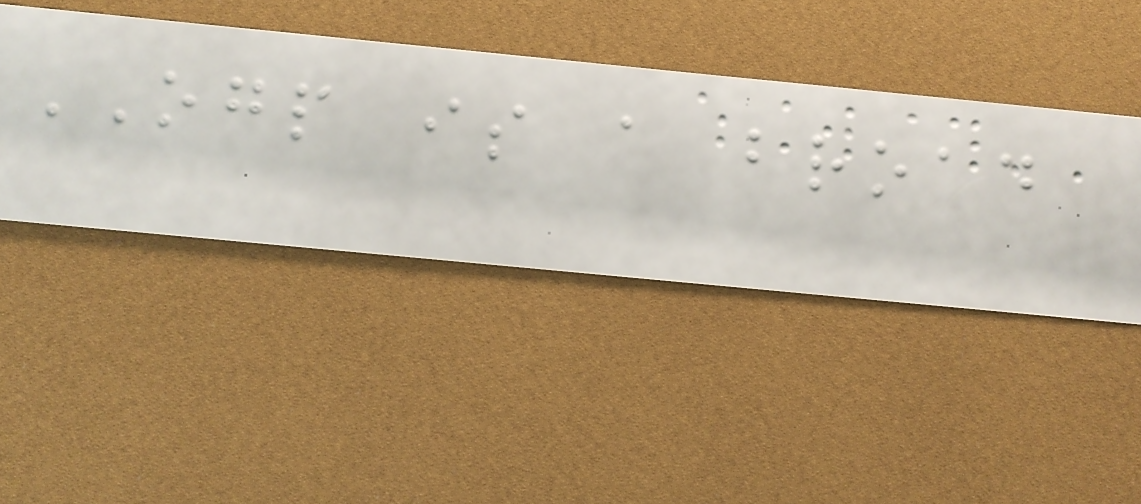OGP is a broad
